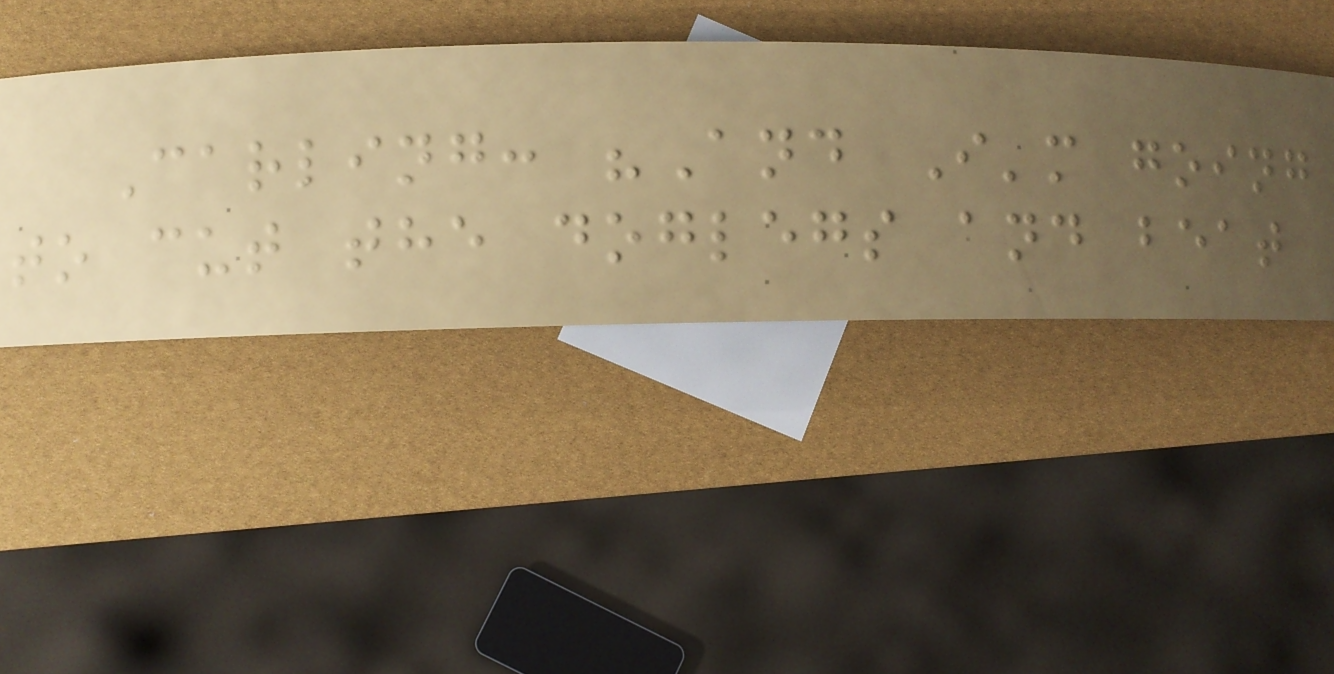Carling: "And I'm going
to cut the doglegs and beat
